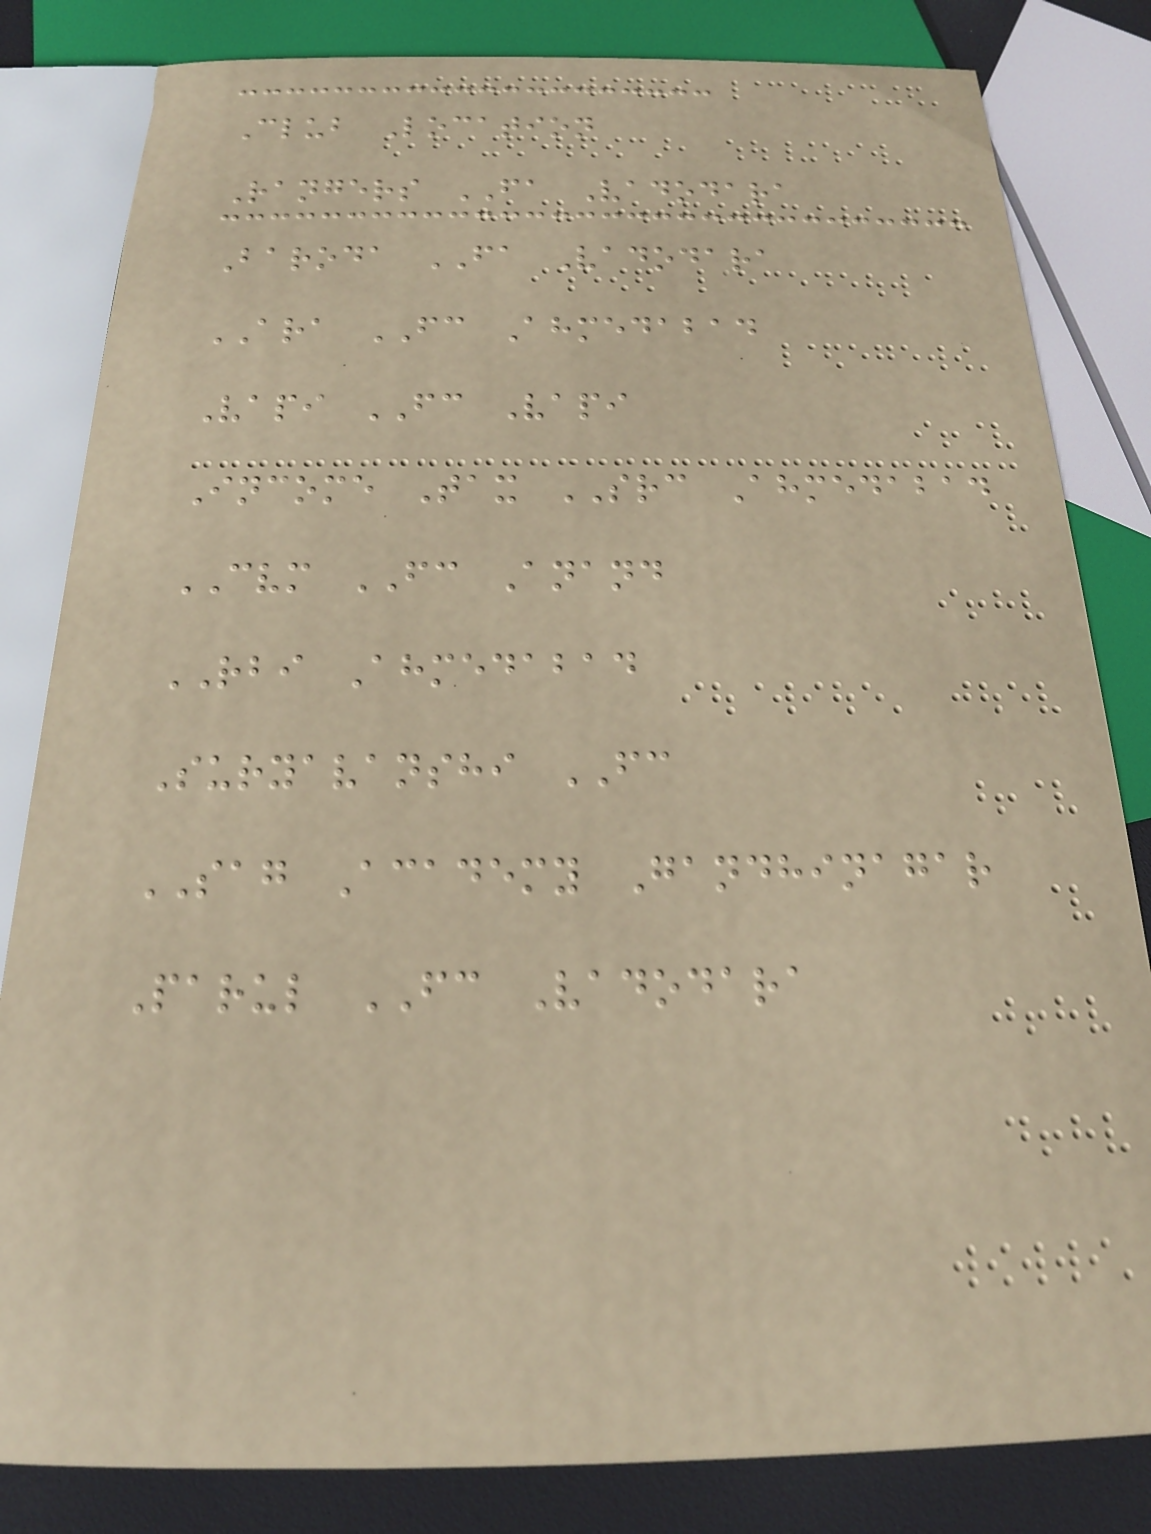Club Location
Rangers FA Vadodara
Baroda FA Vadodara
ARA FC Ahmedabad
Vapi FC Vapi
Income Tax SRC Ahmedabad
CVM FC Anand
RBI Ahmedabad
Suryavanshi FC
SAG Academy Gandhinagar
Parul FC Vadodara
